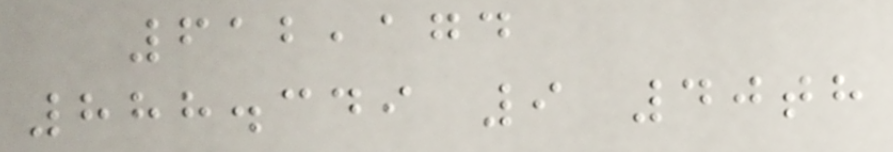612,174
888.349 9 40th
